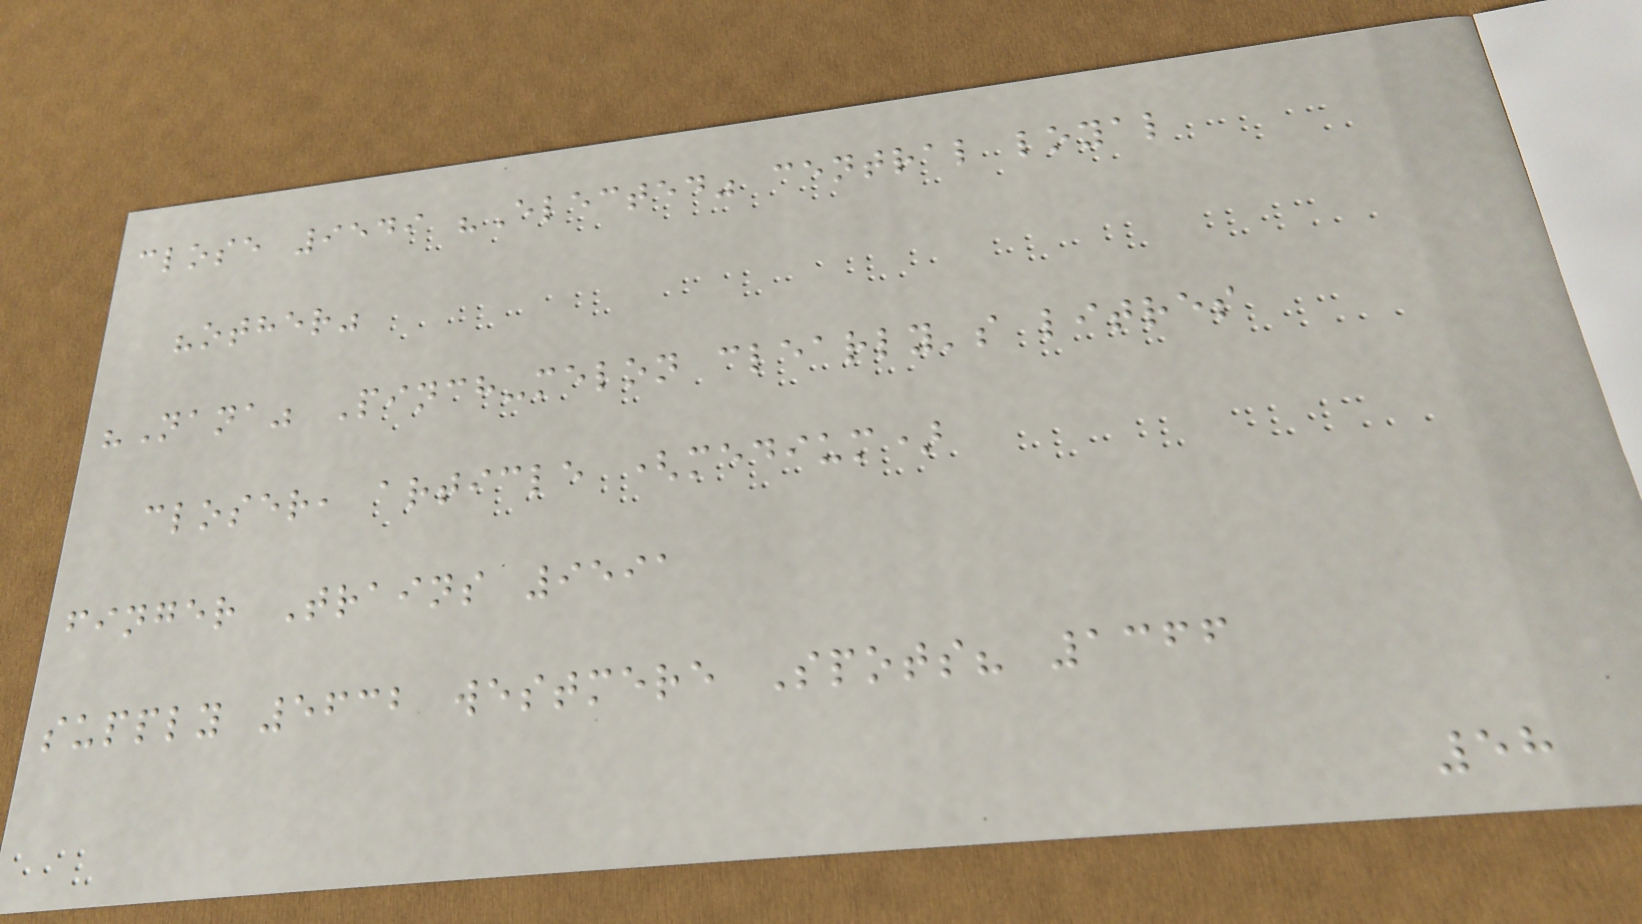close 9549 "Elected" central loyal
"other"
"Nana" Pinch-melon clearly's litres
closer, article (medium)
finger Trains 9591
supply 5632 westmere Spots? 1366
58
